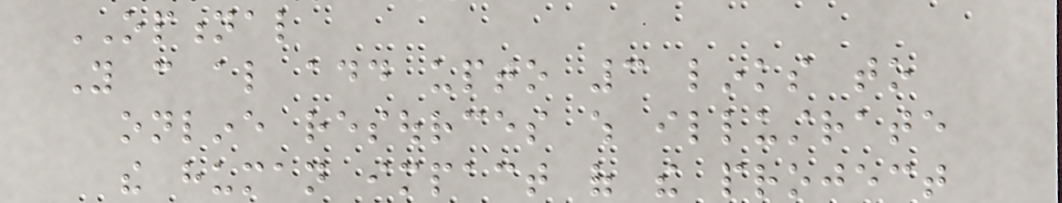OPTIONAL
You can also add upto 3 links to
online resources which illustrate
the human impact of the project
